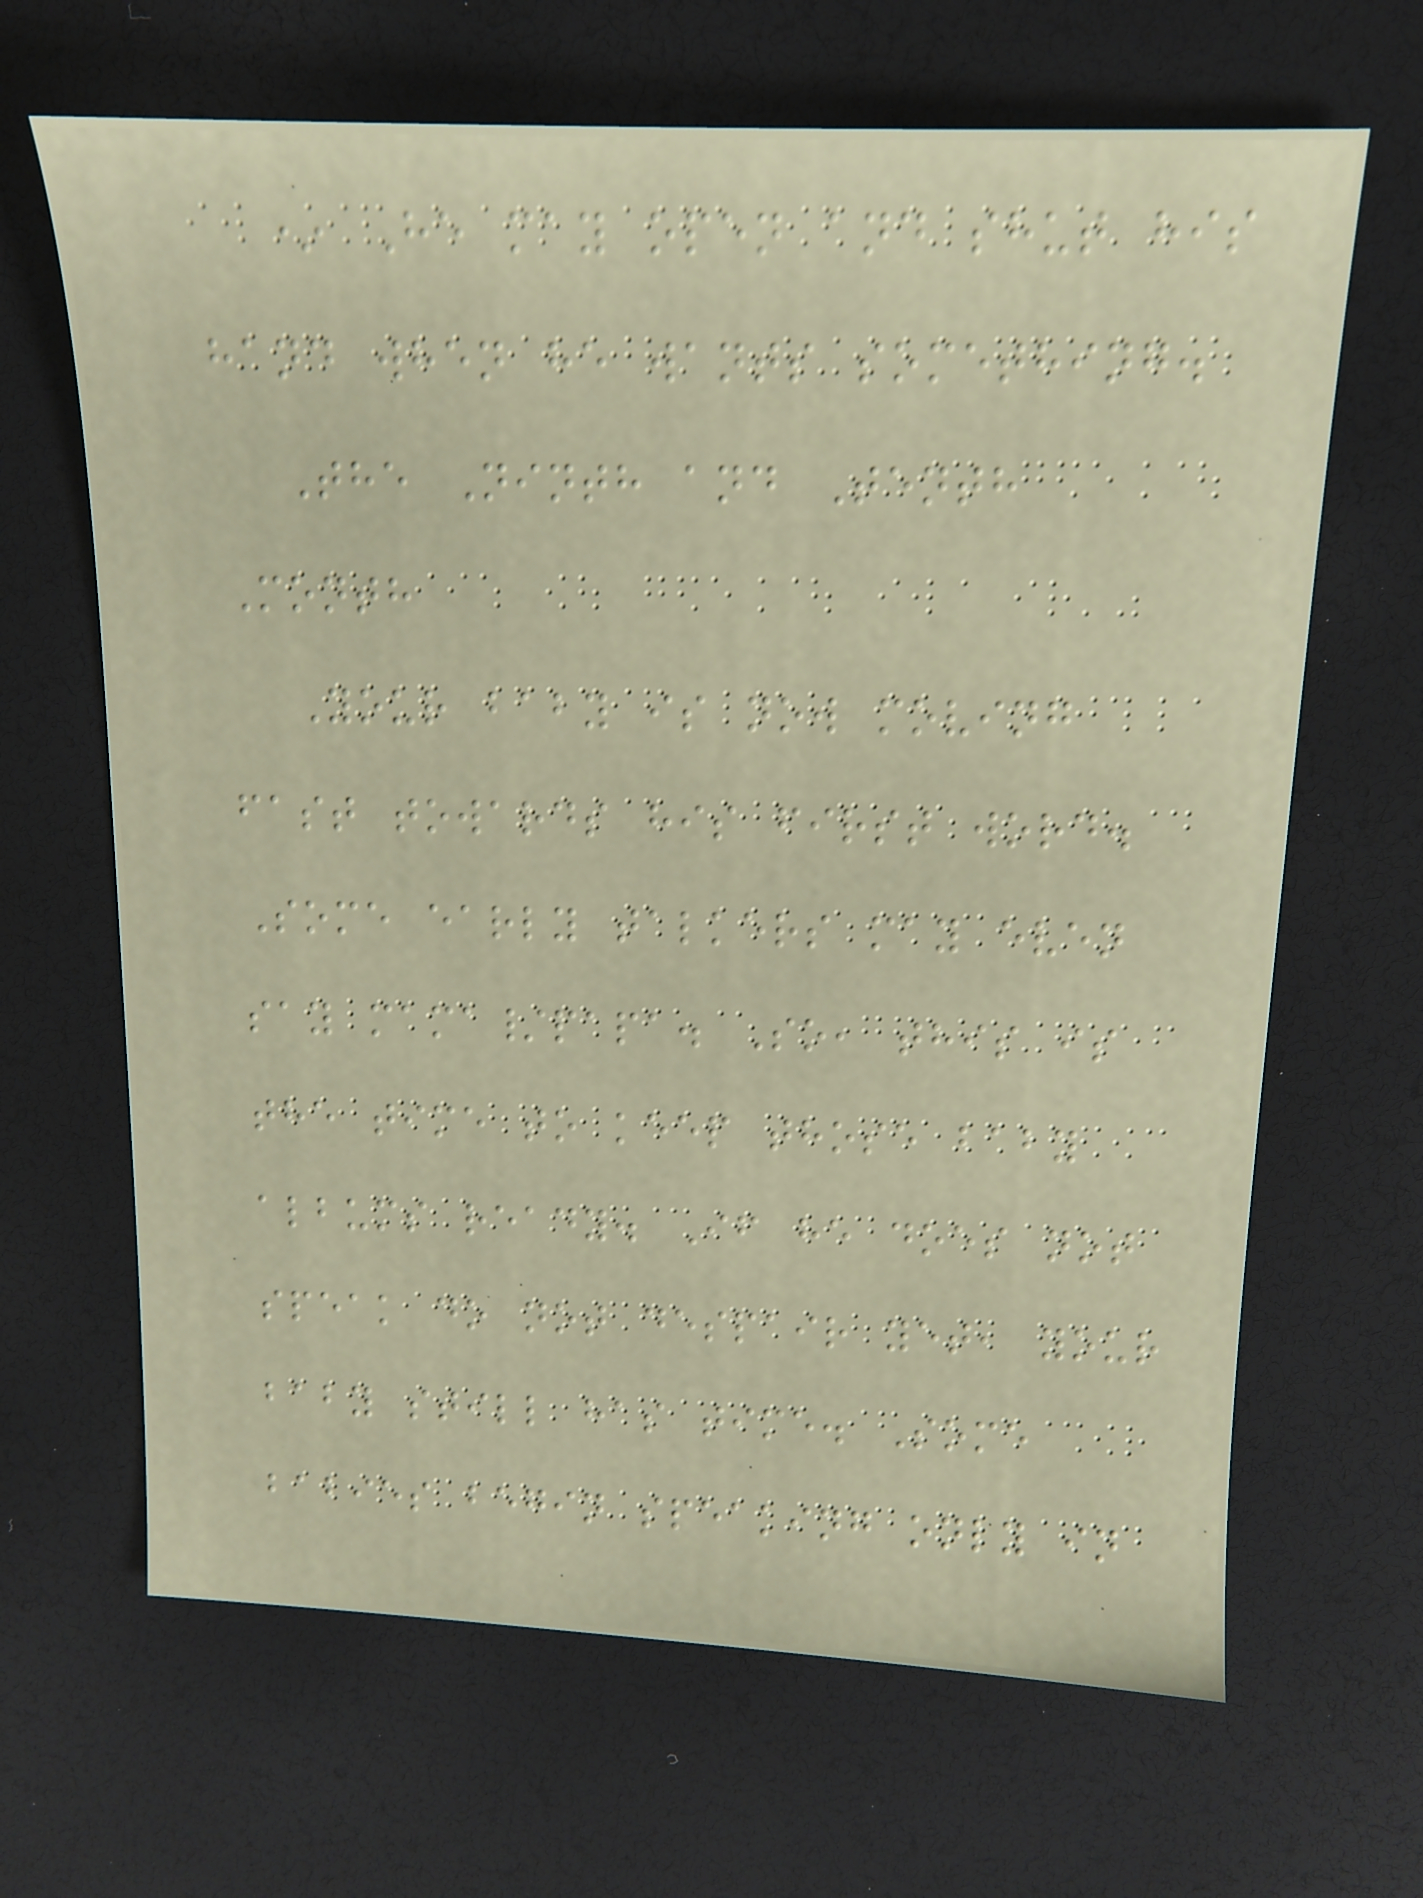* He may open and shut his
hand when he wants something.
The Ninth and Tenth
Month
Your baby is now moving
fast towards his first word.
Some early talkers may even
say mama/papa. So, this is
the time to keep those baby
albums ready. If he does not
speak do not despair yet, your
baby still has time. Some
babies begin speaking only in
